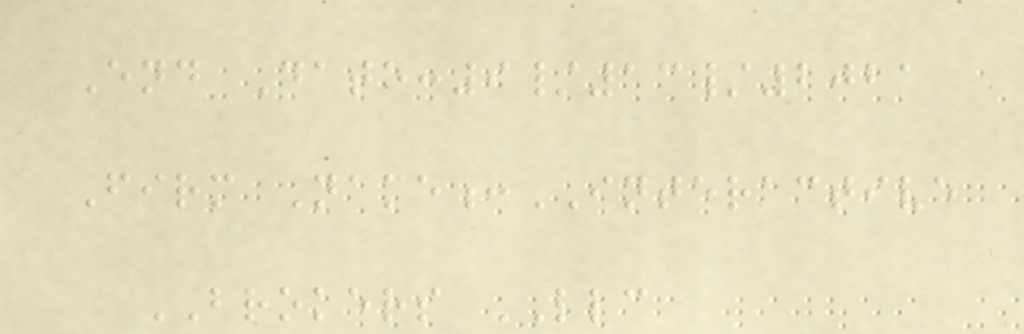End Date:9/13/2021
Firm Name:INTERACTIVE
BROKERS LLC
